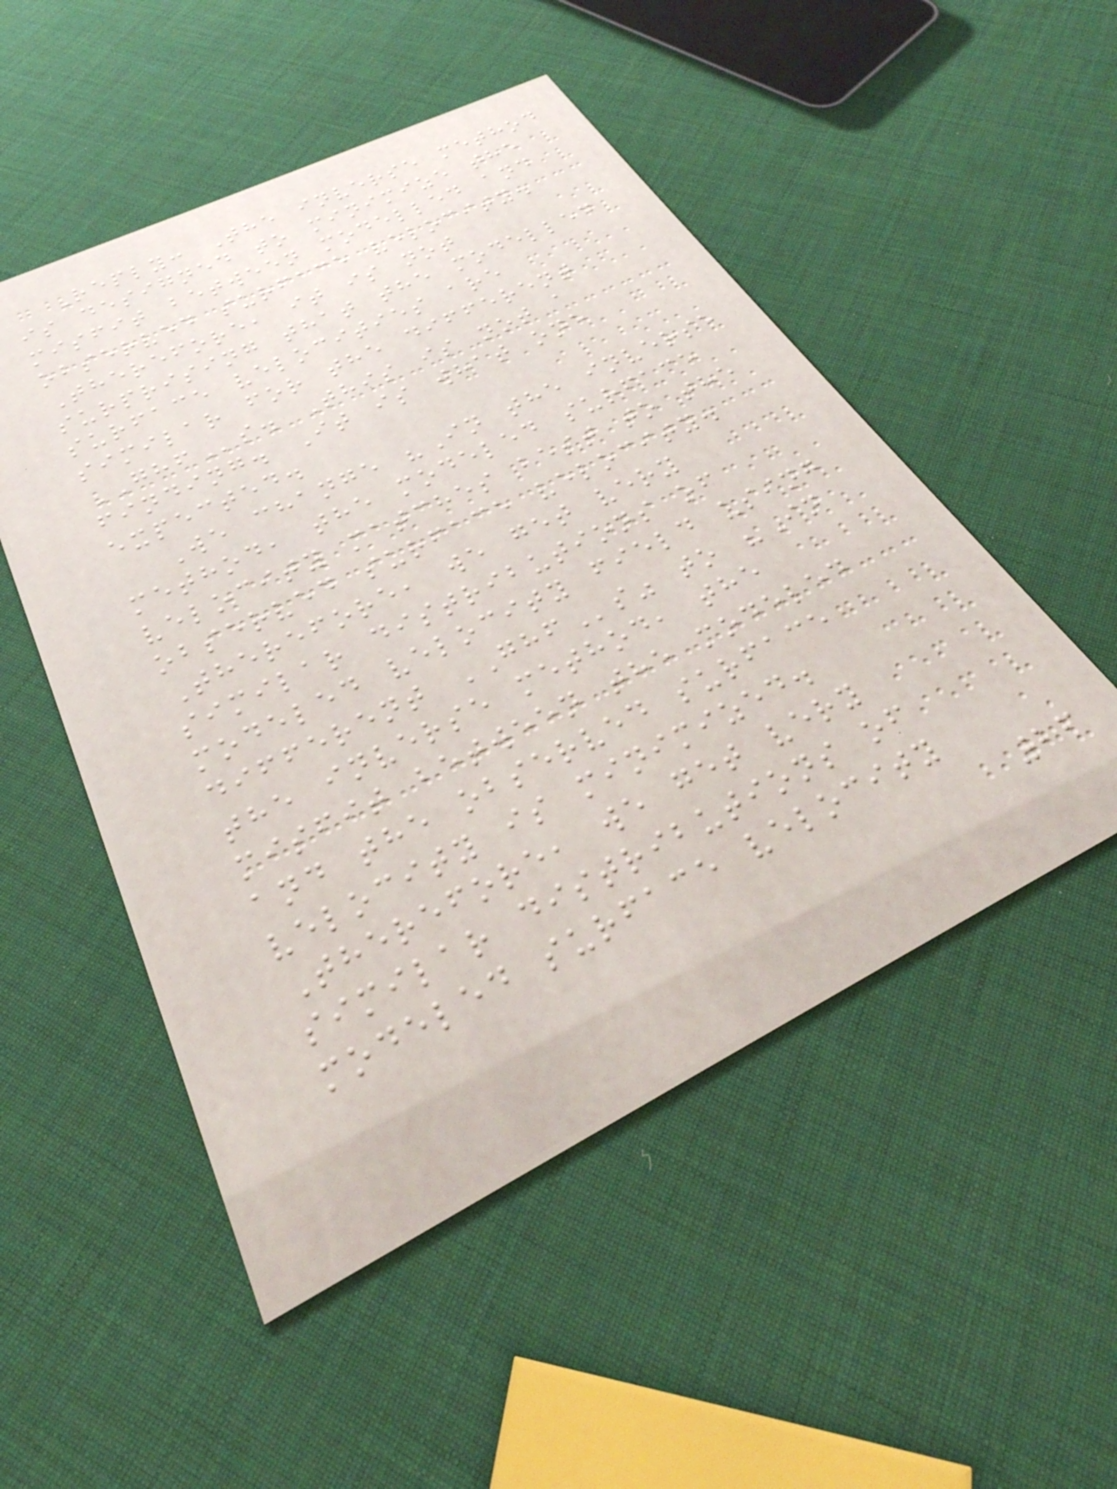Reply: The inverse method
is designed to minimize the
misfit between modelled and
observed surface velocity.
Therefore, it is not
surprising that the modelled
surface velocities are
similar for the different
GHFs. This is not a
finding. It is what one
expected.
We change "In the inverse
method, the modeled surface
velocity matches best to the
observed surface velocity.
Therefore, we get very
similar distributions of
modeled velocity field using
different GHFs" to "In
the inverse method, the
misfit between the modeled
and the observed surface
velocity is minimized.
Therefore, we get very
similar distributions of
modeled surface velocity
26
